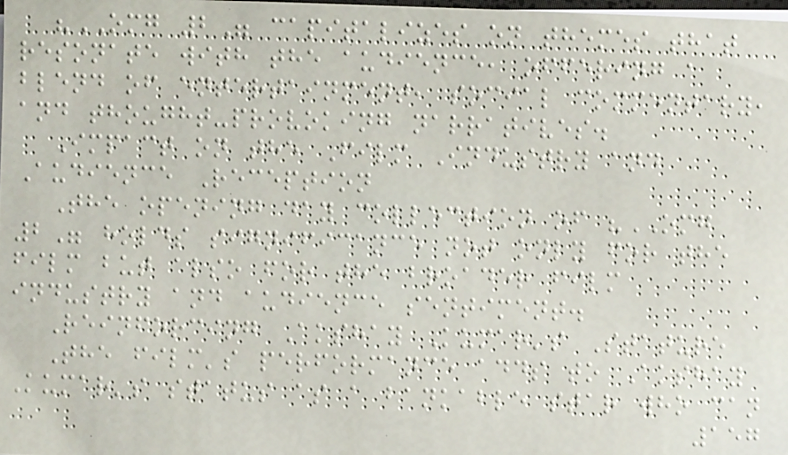"OMG 2" capitalizes on themes that
resonate with the audience, offering a
blend of entertainment, social commentary,
and thought-provoking narratives.
Impact on the Film Industry and
Audience Reception
The opening day collection of "OMG
2" holds significance not only for the
film but also for the broader film
industry and audience sentiment.
Reinforcing Akshay Kumar's Stature
The film's performance adds to Akshay
Kumar's status as a bankable star who can
157
